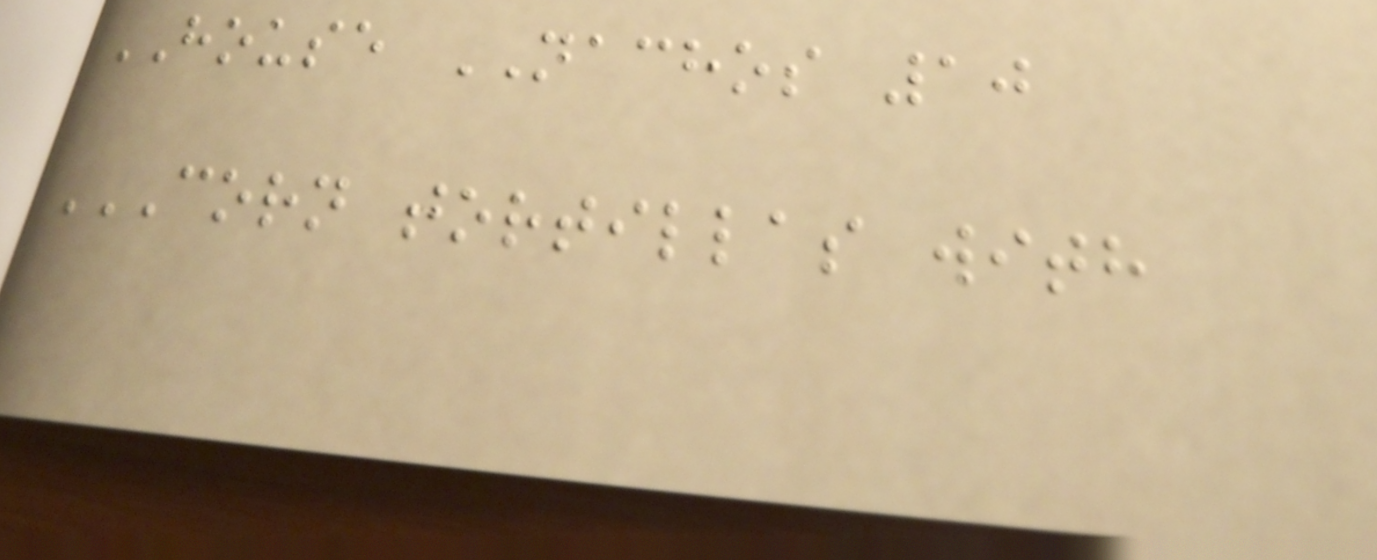HOUSE NACHOS 10
CORN TORTILLAS WITH
